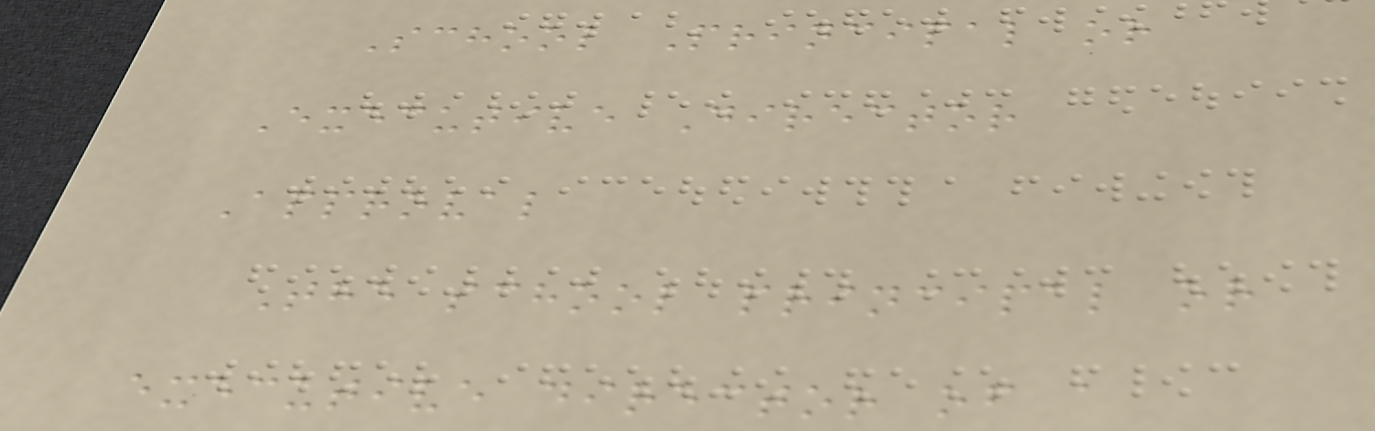School Principal or
Executive Director
Approval
The school principal or
executive director of a
